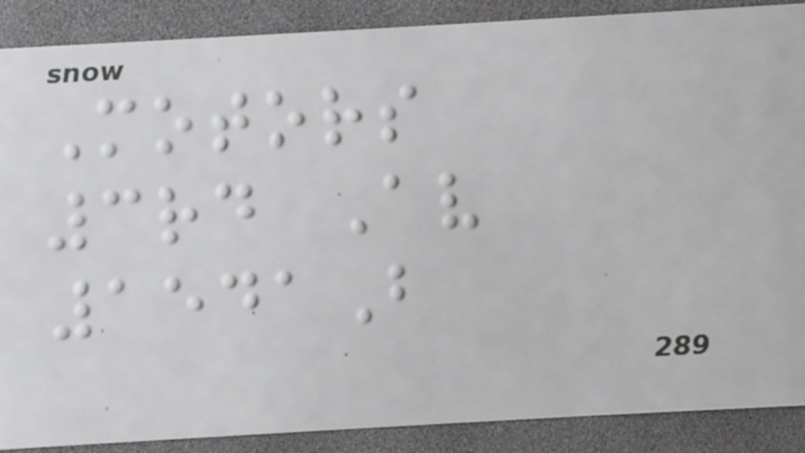Motors
3rd Av
1541B
